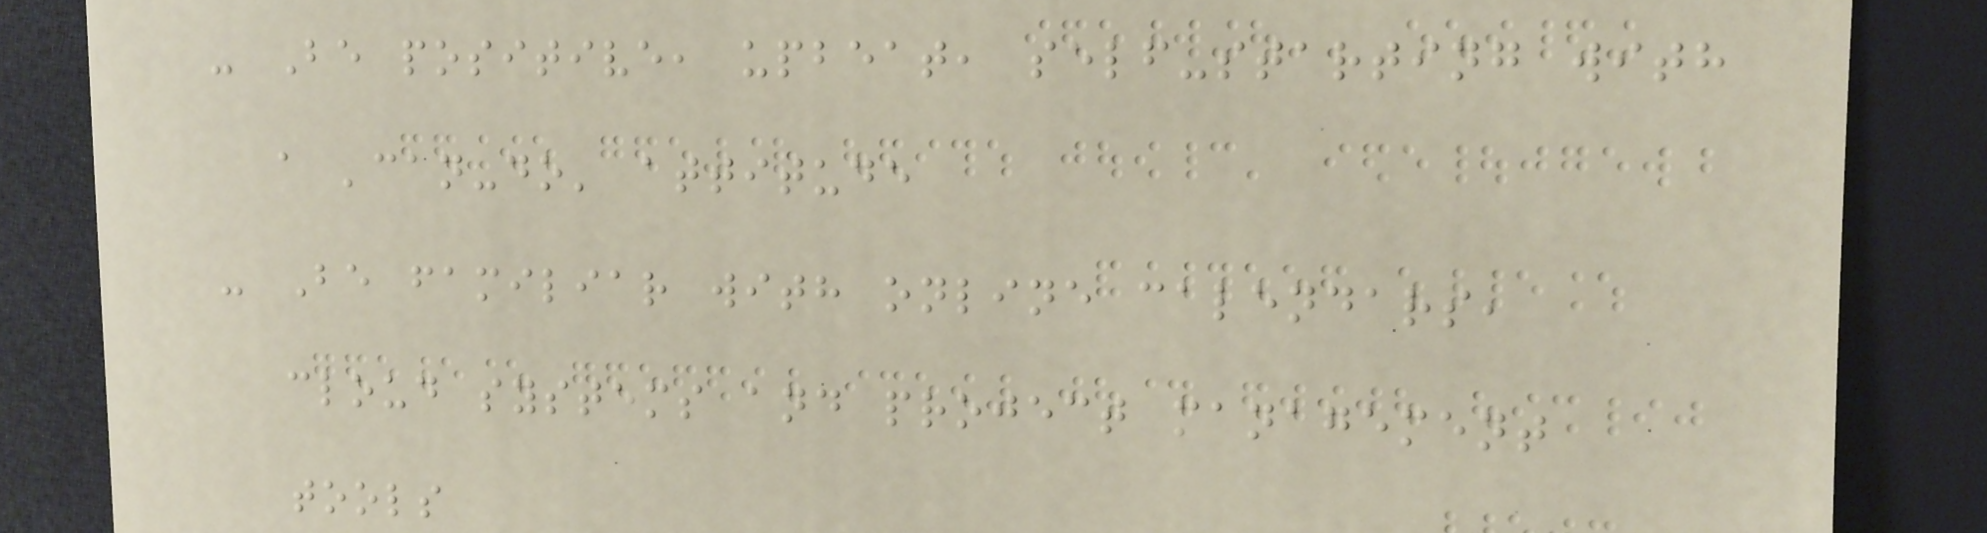- Be positive, upbeat, self-starting with
a 'can-do' attitude
- Be familiar with online calendars,
cloud systems and project management
tools
